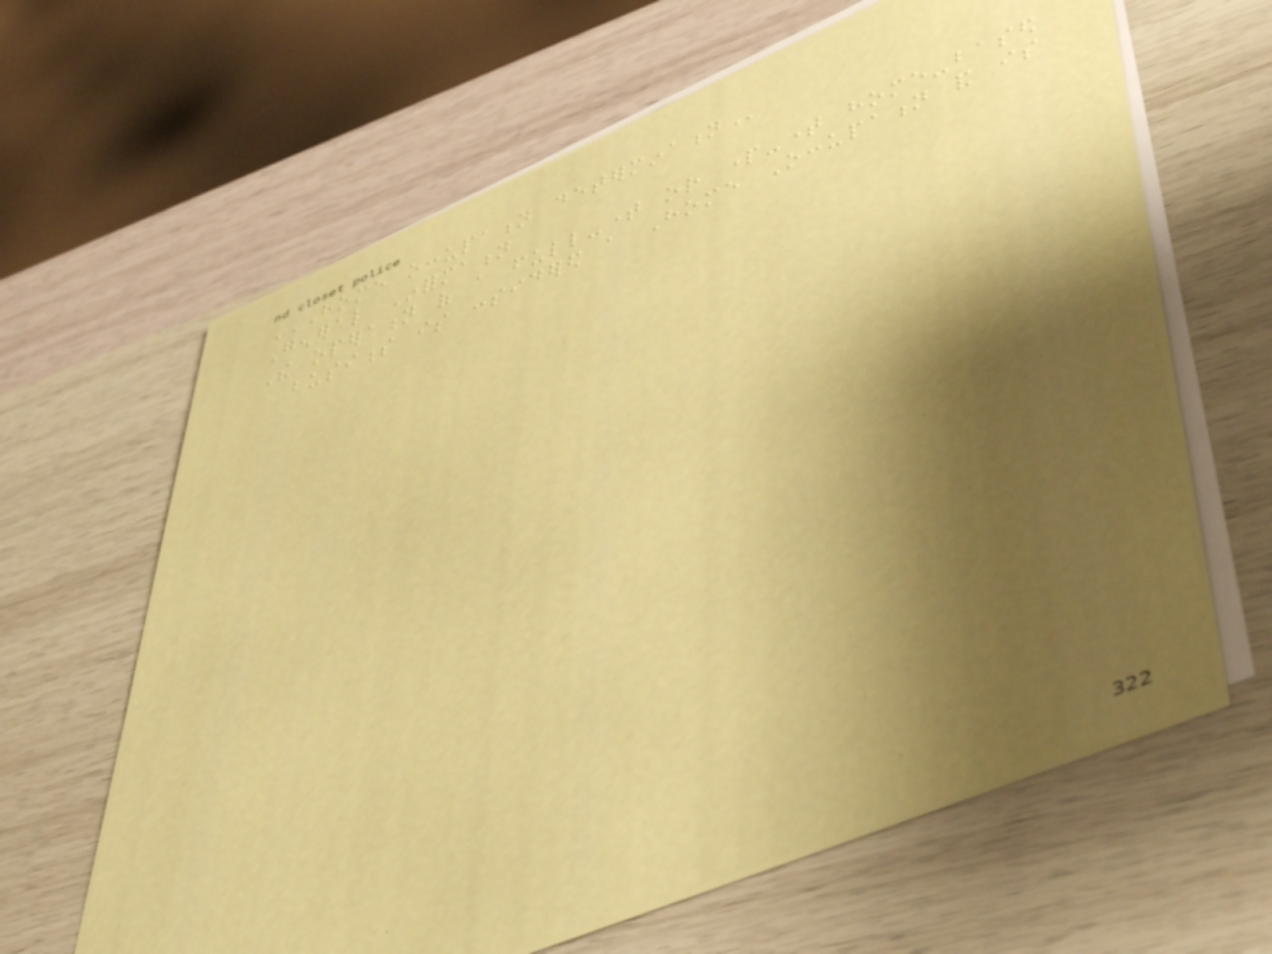HOME OCCUPATION DETERMINATION
General Information
The operation of a full-time or part-time home-based
business is considered a Home Occupation and is
